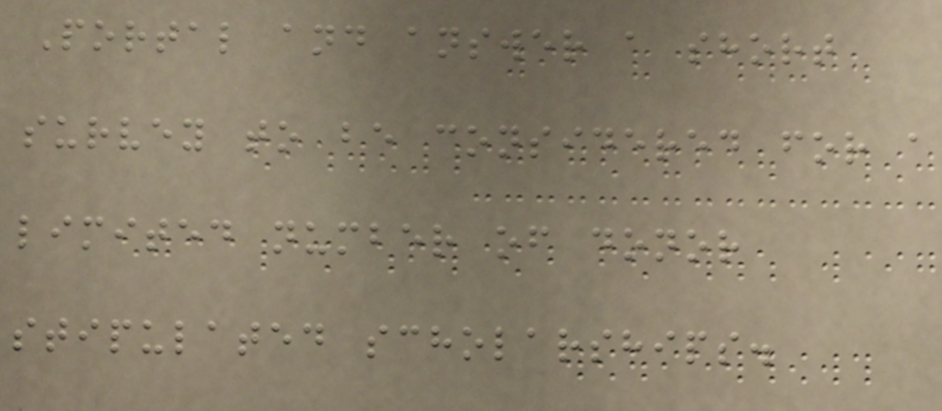Portal and answer a short
survey to be considered for a
limited number of donor
stipulated scholarships.
